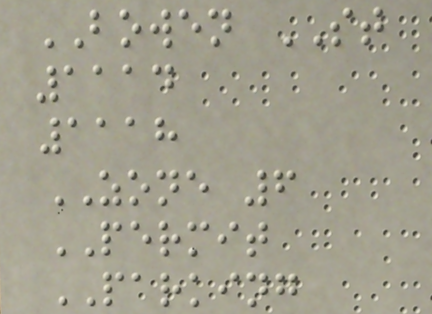BOWEN ST
1114
1118
ZONE 6
PERMIT
PARKING
